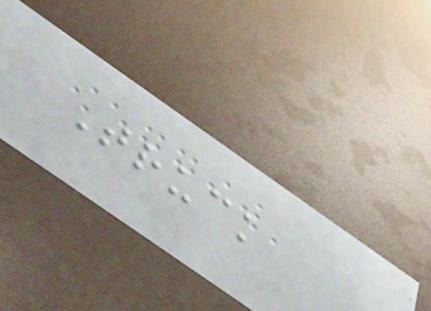Truck
